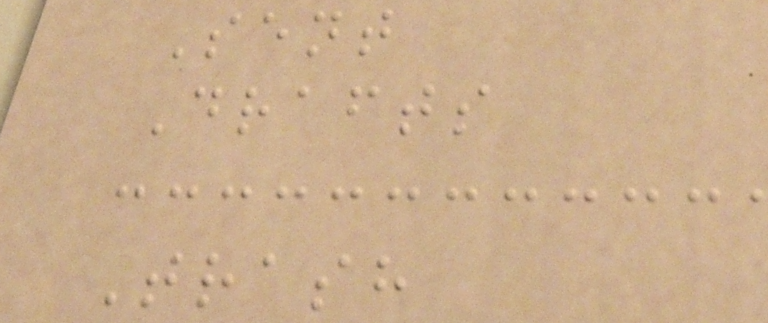Sent
Drafts
Trash
